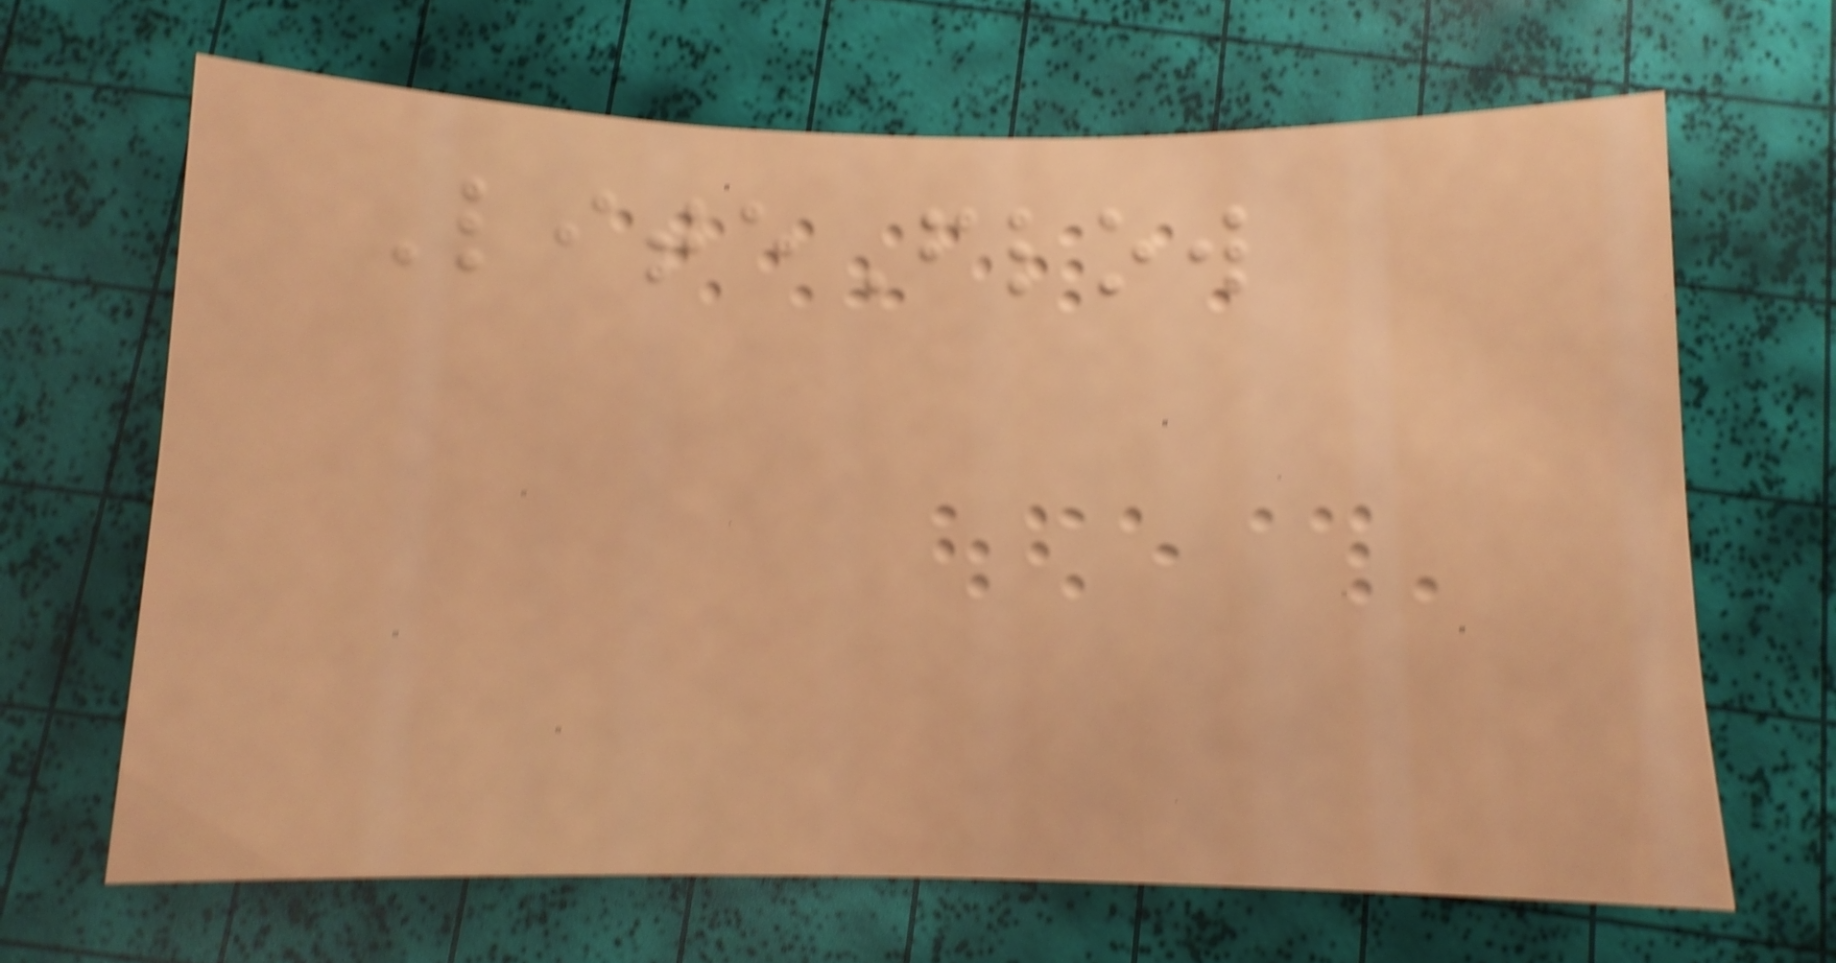LiteFlow
